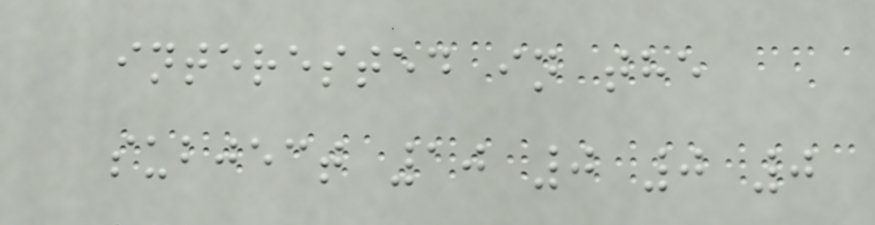interested in the
subject 10 0 0 0
